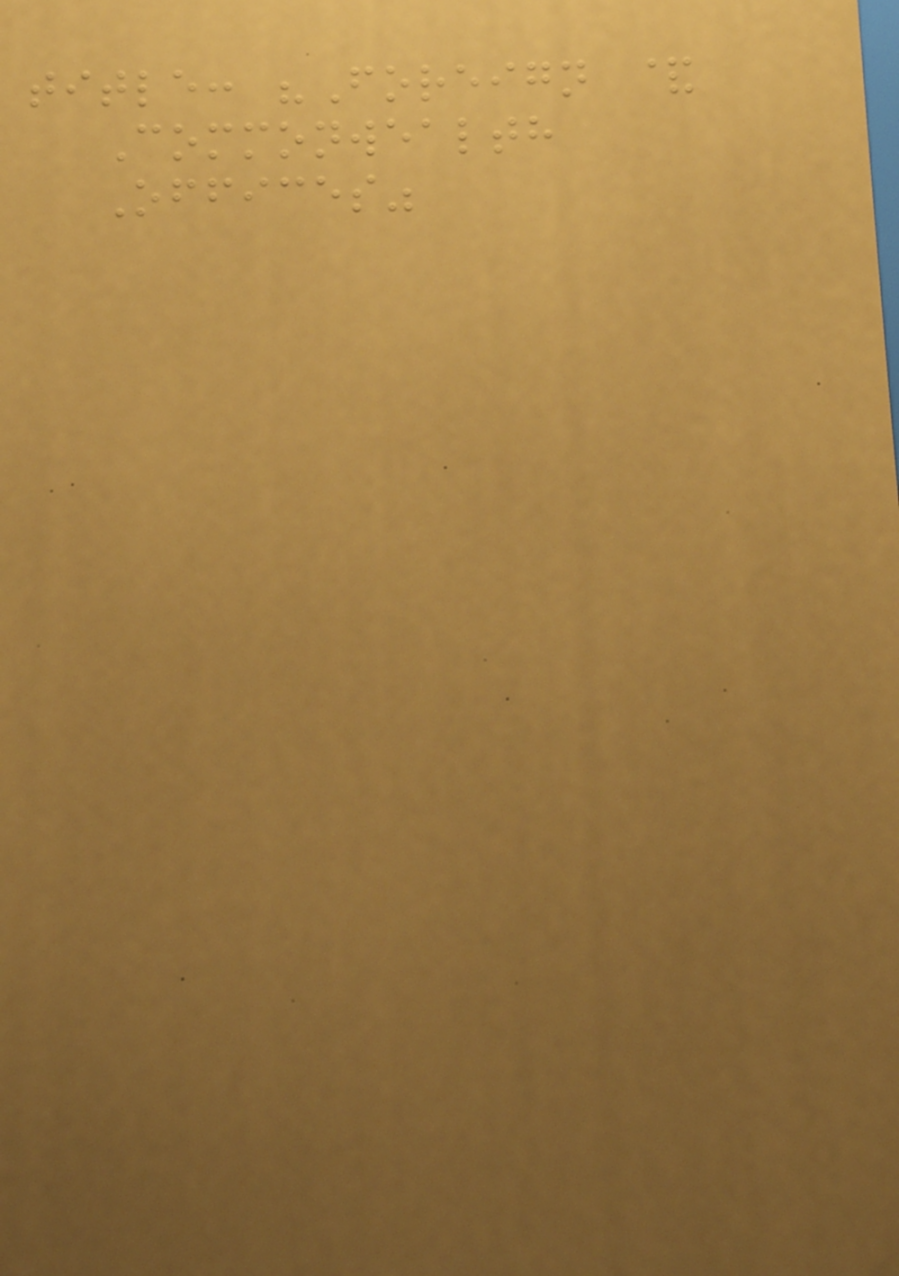title: "Foreign &
Commonwealth
Offices"
